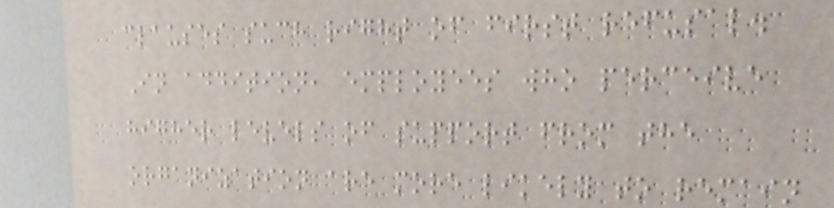clauses such right of first refusal.
In addition, employees who perceive
higher levels of support from the
organization are more likely to remain
